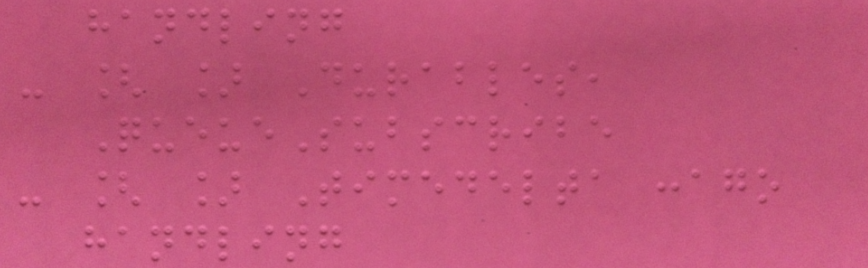handling
- [ ] Durables,
QueueSubscribe
- [ ] Timedelta :ago
handling
